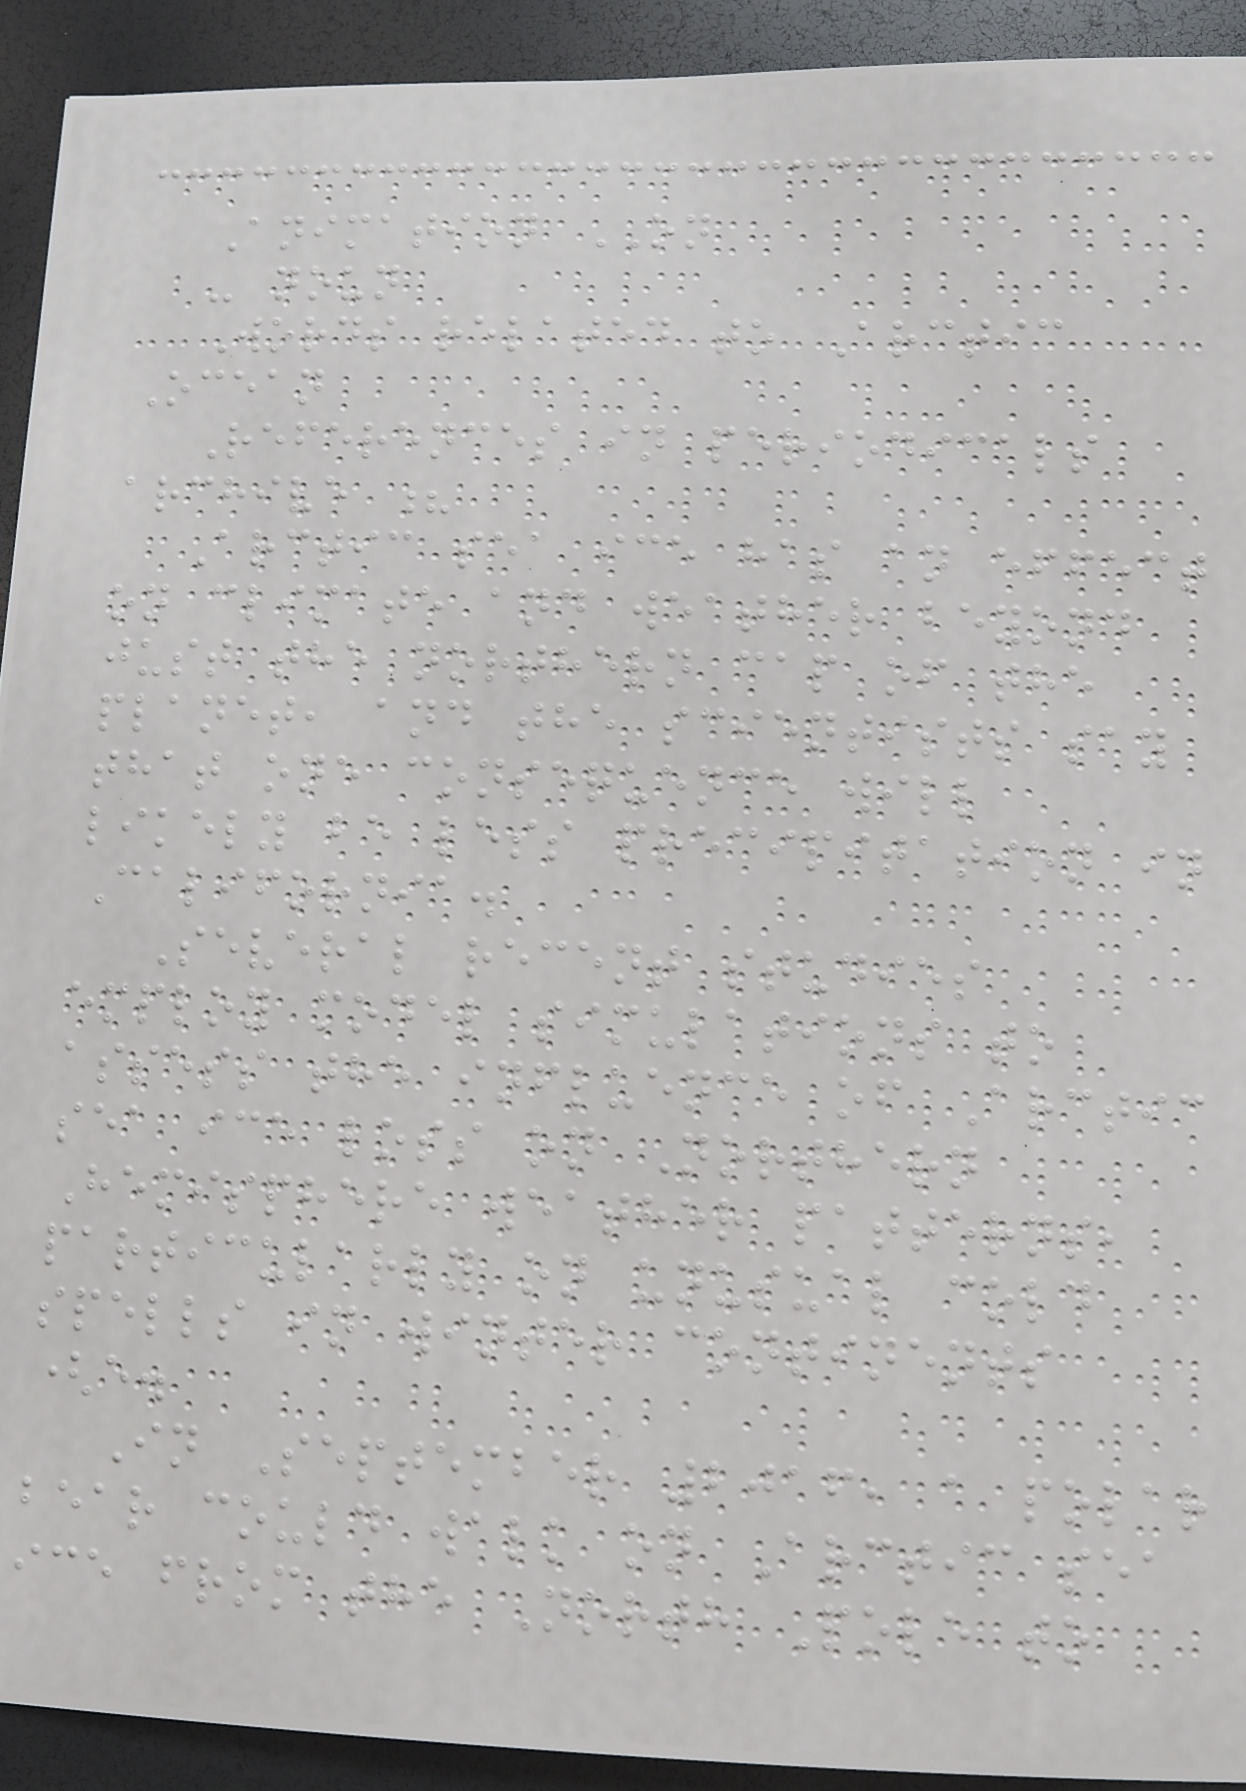Animation ON
- noun
Words related to Arctic
Ocean
References in periodicals
archive ?
Arctic sea ice has an effect
on climate and weather beyond
just the northern cap of the
planet, and the scientists say
that one consequence will
likely be less precipitation in
California.
Several recent studies
employ model simulations to
assess the influence of Arctic
sea ice loss on Northern
Hemisphere weather patterns,
particularly on unusual cold
spells in winter continents
(e.
In September 2016, a polar
bear could walk on Arctic sea
ice from the North Pole to
